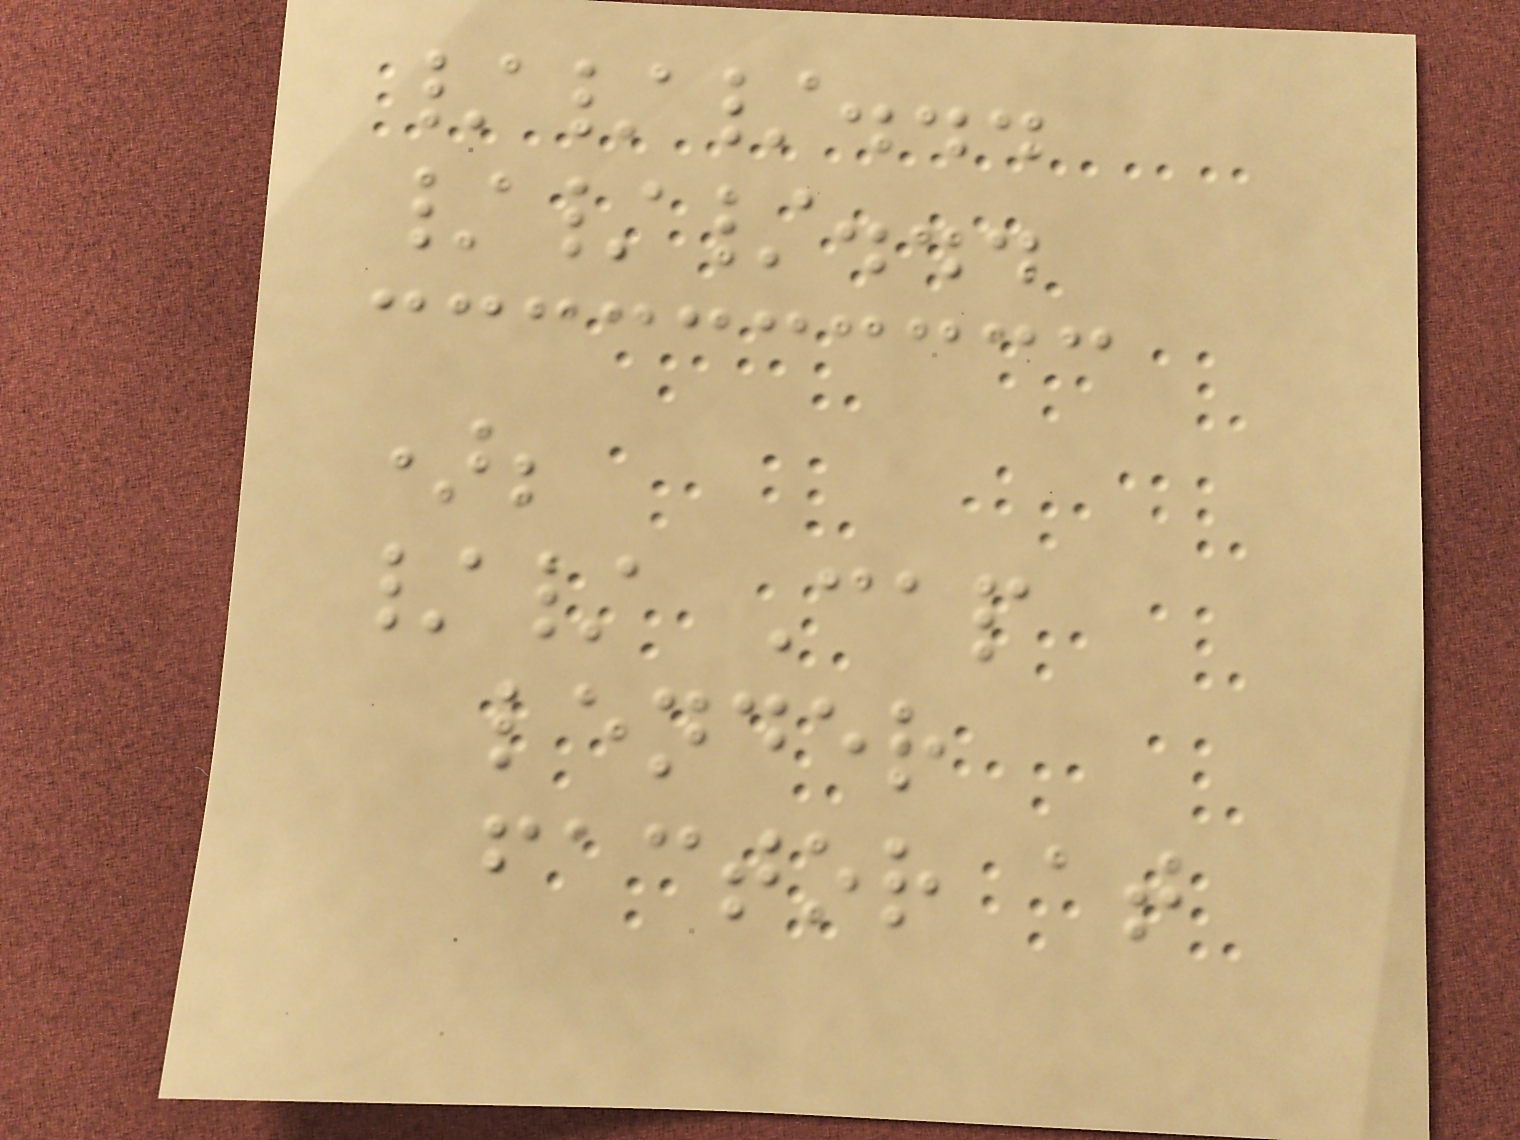///...
///...
);
// Cap
lender
factor at
